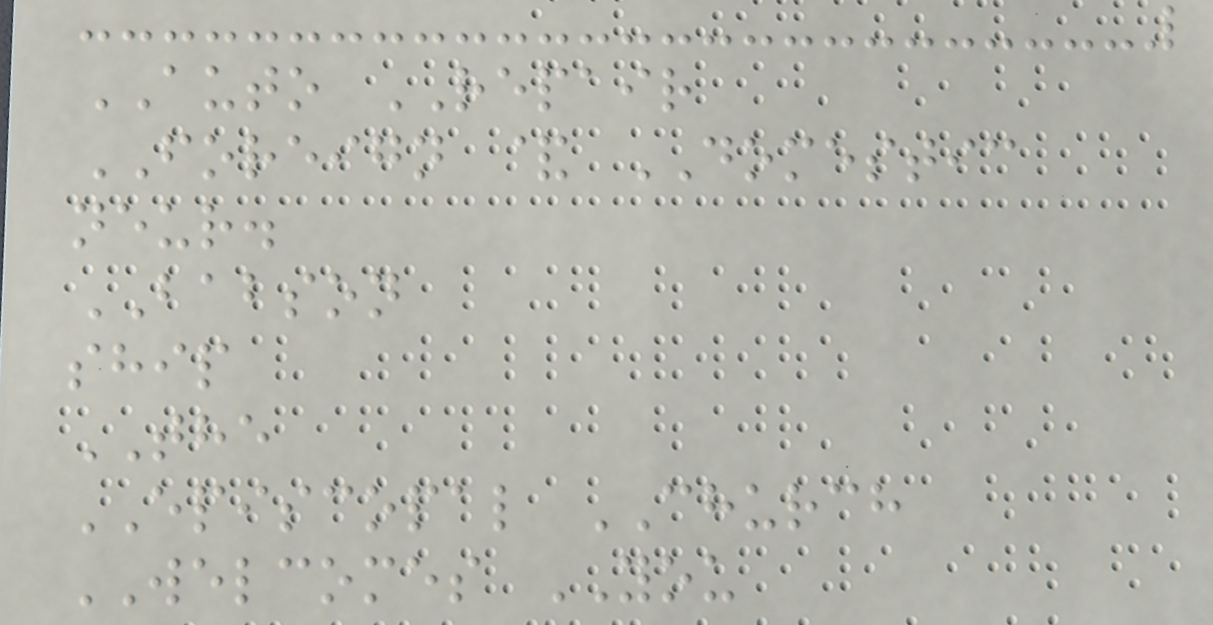AUTO REPAIR
FOREIGN & DOMESTIC
neur.
BABSON
ship
THE
EPISCOPAL CHURCH
WELCOMES YOU
